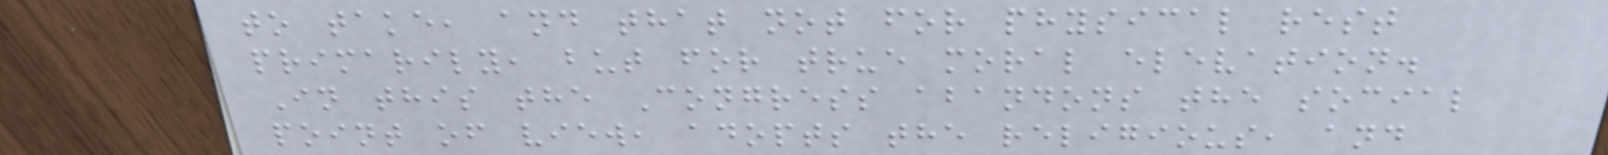to take, and that not for physical rest
primarily, but for true moral elevation.
In this the Congress abandons the social
point of view, adopts the religious, and
